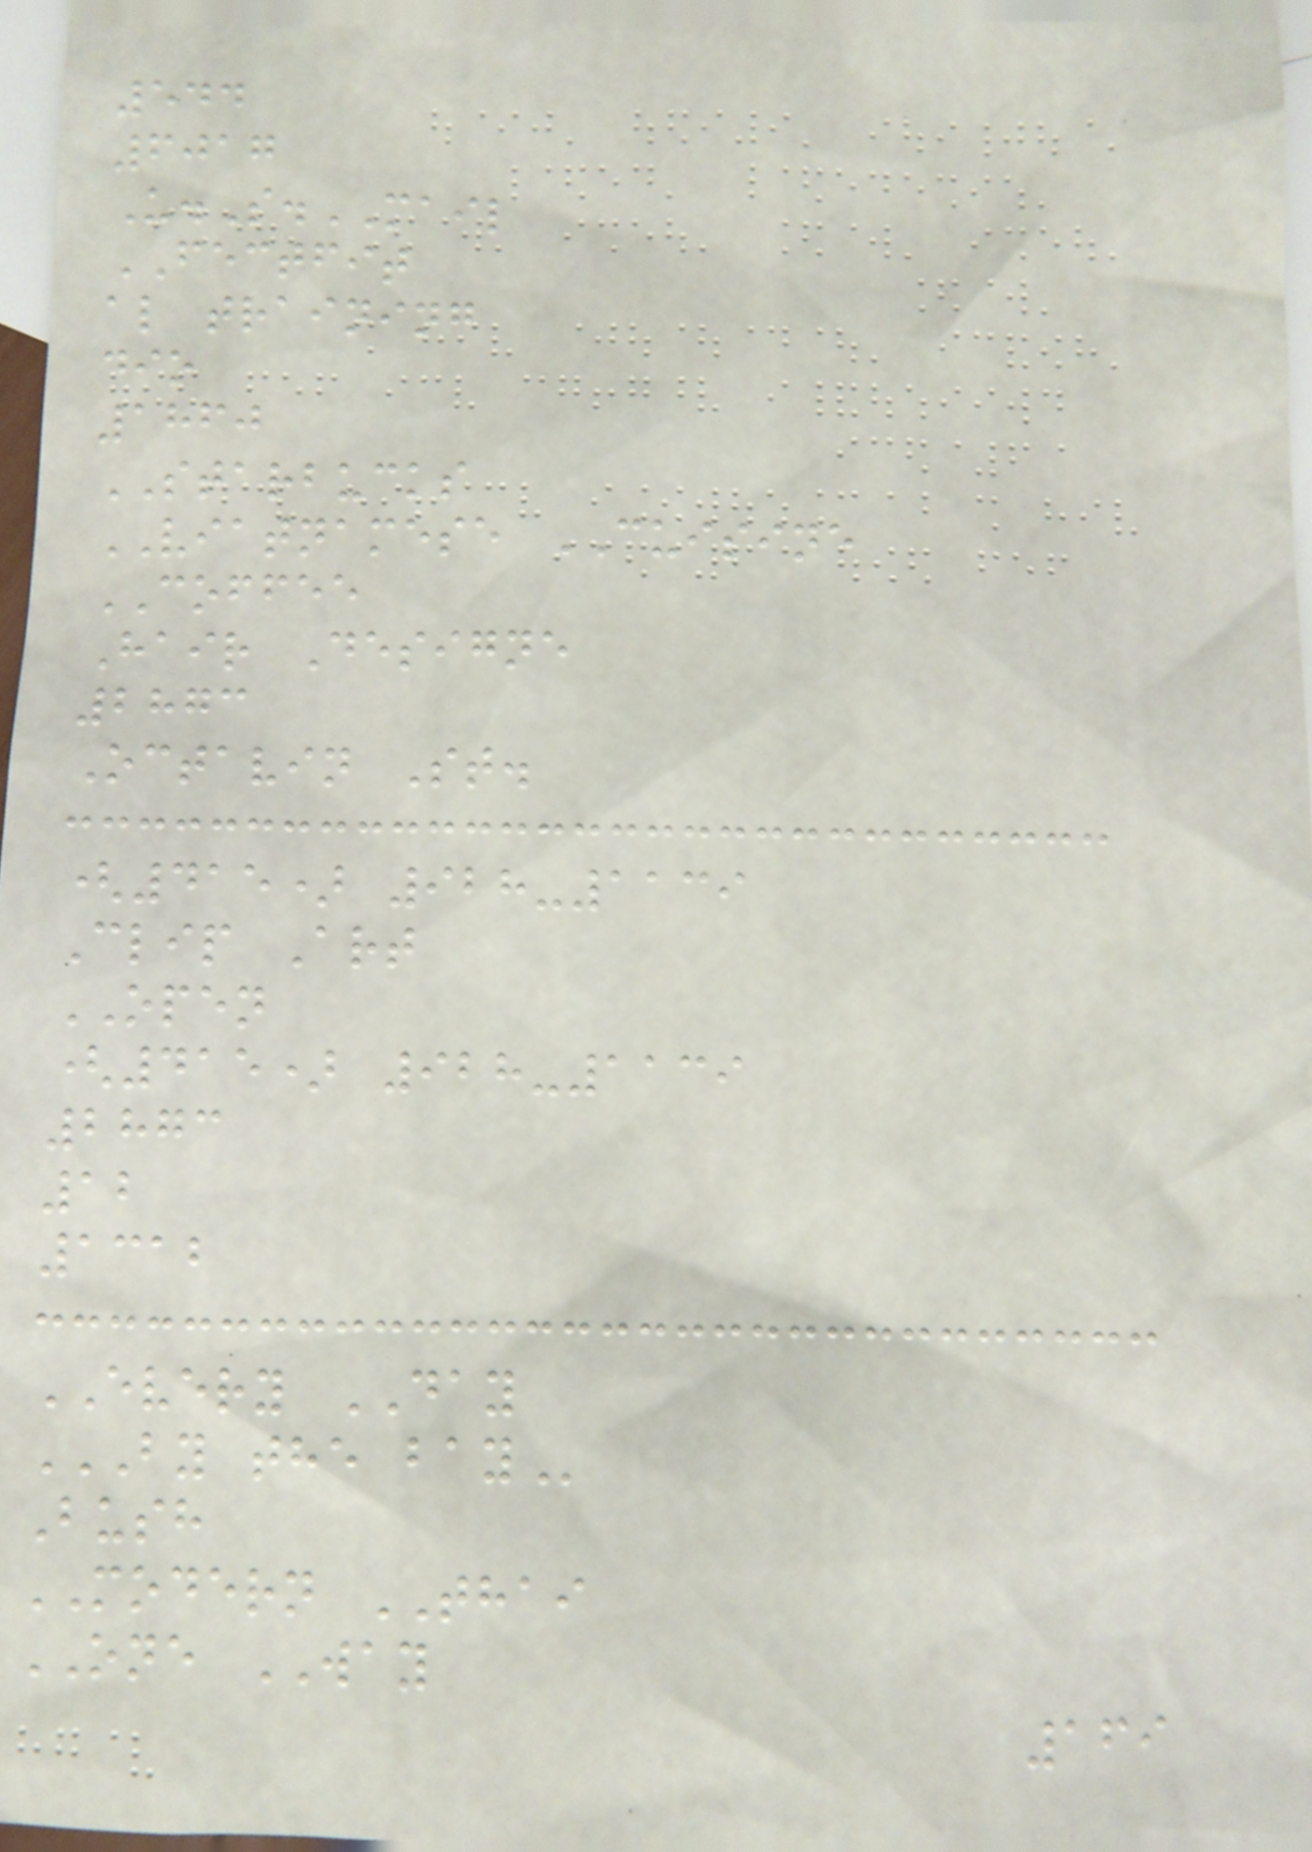544
6017
U.S.MAIL
FECTFIT
al training
dio
1860
STARBUCKS
VIATNAMESE CUISINE
COFFEE
Hair Designe
2873
Octavin St.
(415) 928-1139
Clip Art
OPEN
(415) 928-1139
2873
12
1312
EVERY DAY
BY THE BAY
Bush
MODERN THAI
ONE WAY
169
